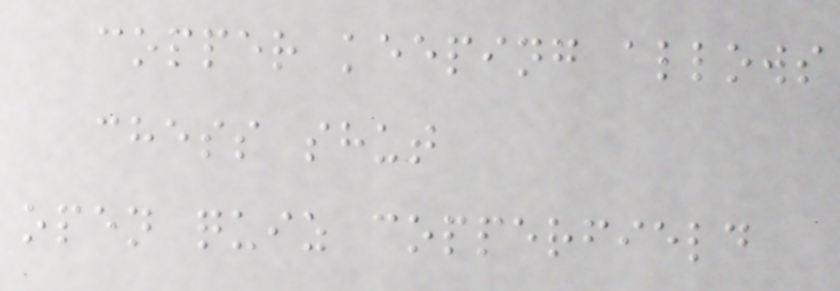copper keeping allows
chess shut
open quiz copperfield
